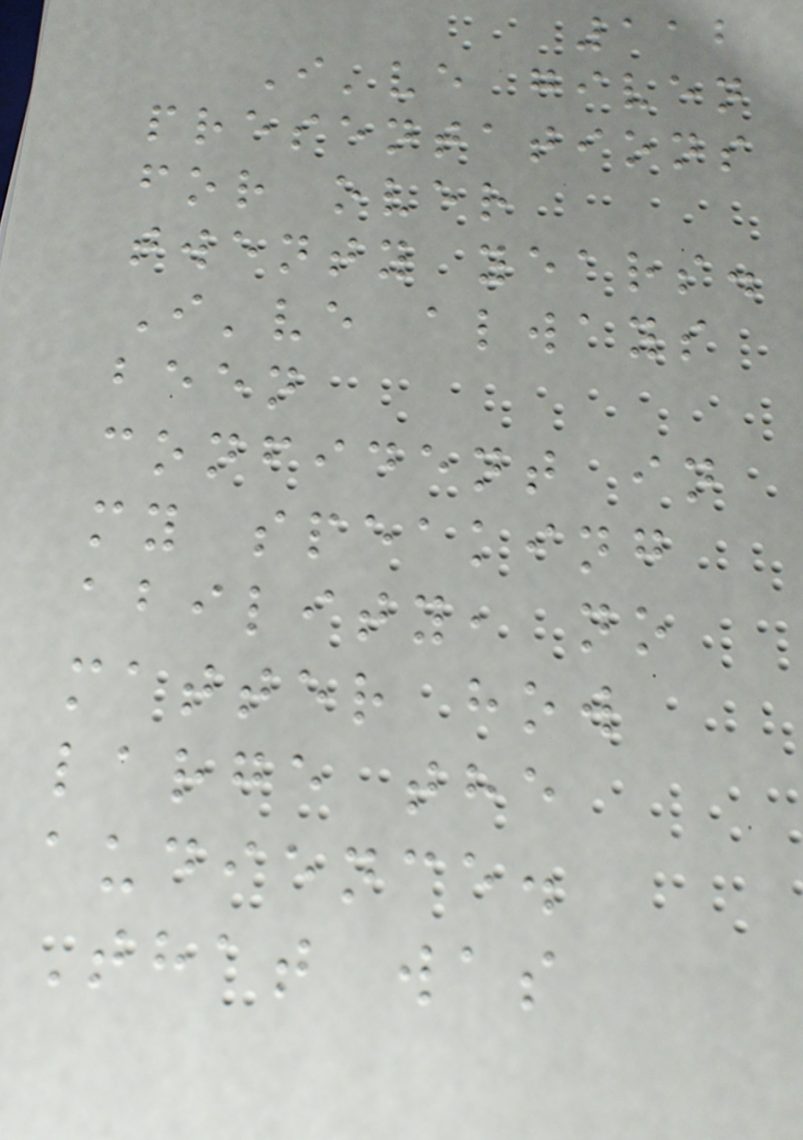112
I've given
presentations
for over
twenty years.
I've always
been
confident in
my speaking
ability, no
matter how
large the
audience.
That was
